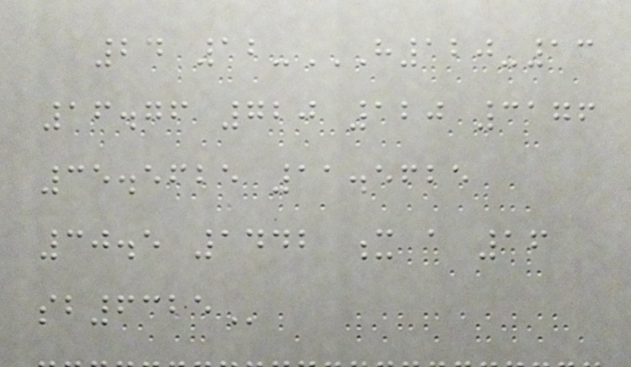24 12-H120-13
16.76 720 120 3176
35.5625 11.5625
30.5 1442 X A 16
SB6325
